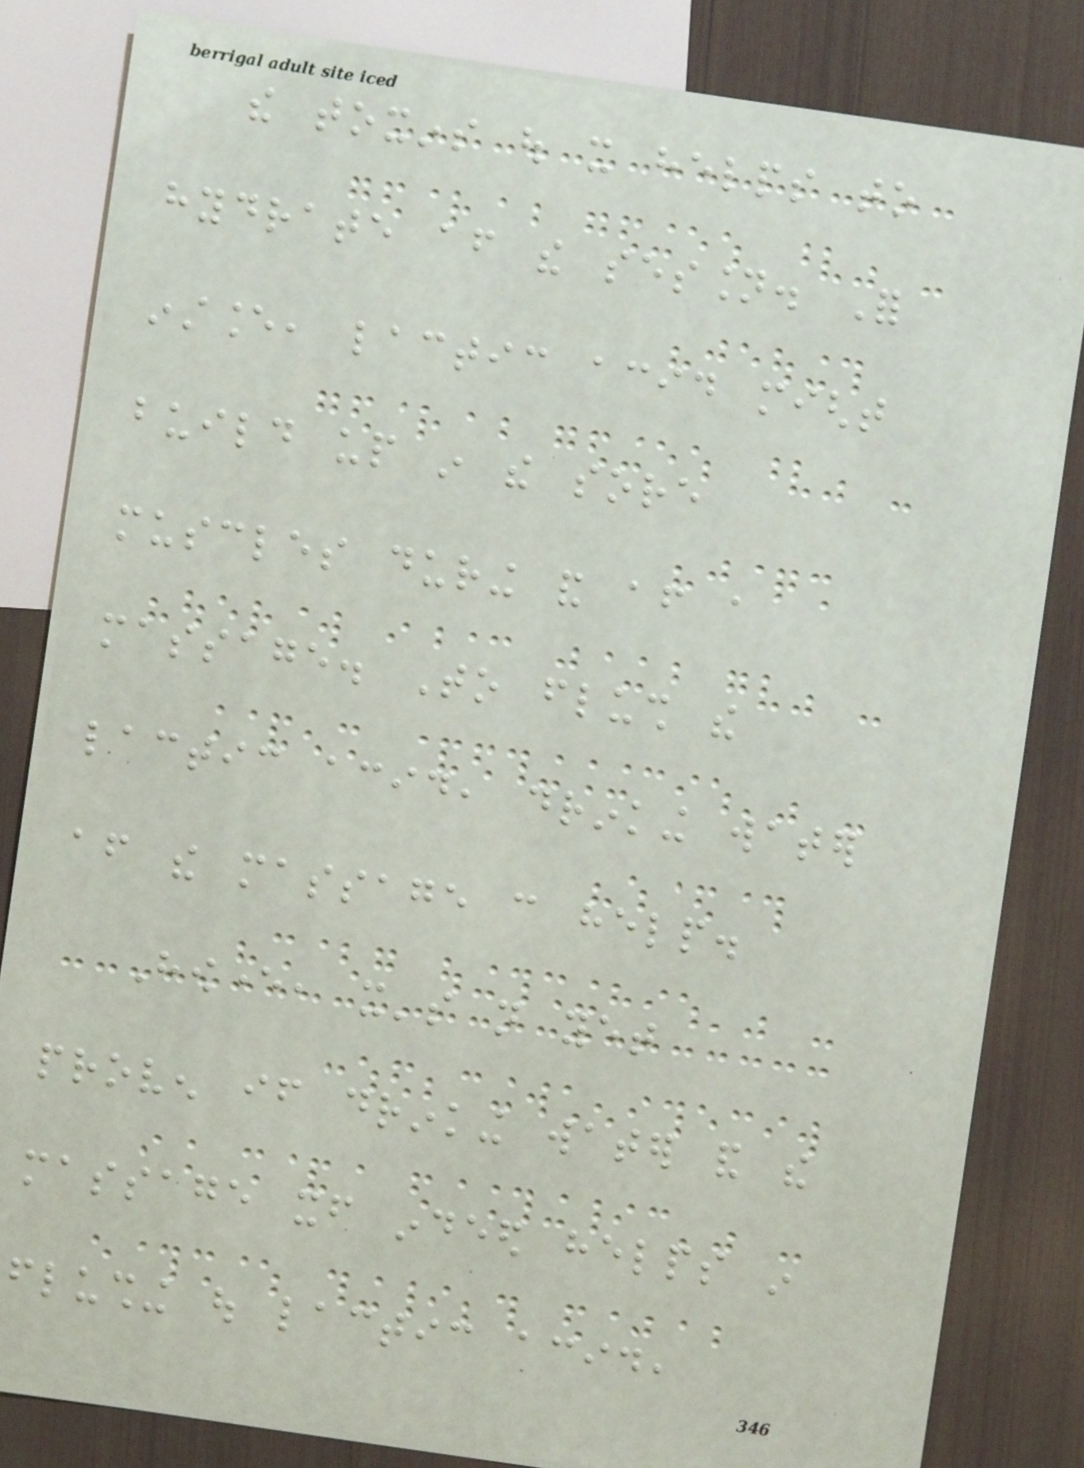the toxins out it helps to
hydrate after the session. For
instance, lactic acid might
build up in the sore
muscles during and after a
massage. To flush the
lactic acid, drinking water
after the massage can help.
However, it's not yet
proven if drinking water and the
massage itself indeed helps in
flushing out lactic acid,
